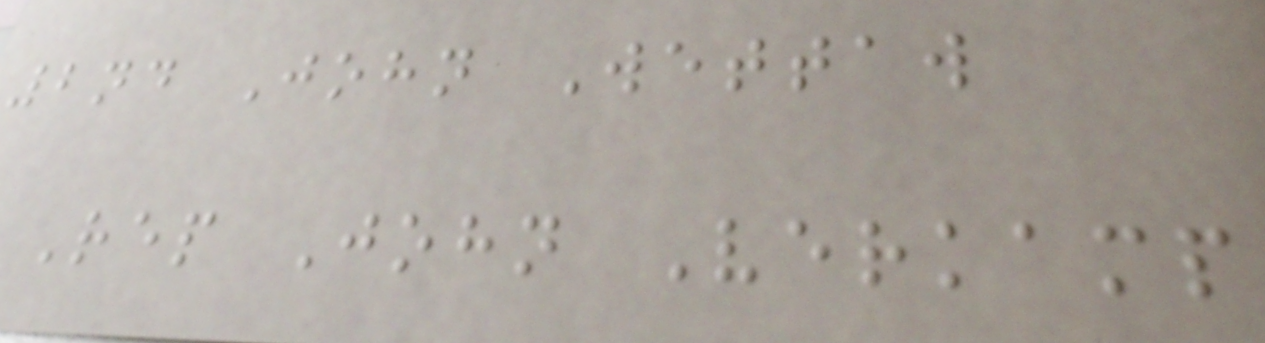2nd John Wettaw
Rep John Verkamp
